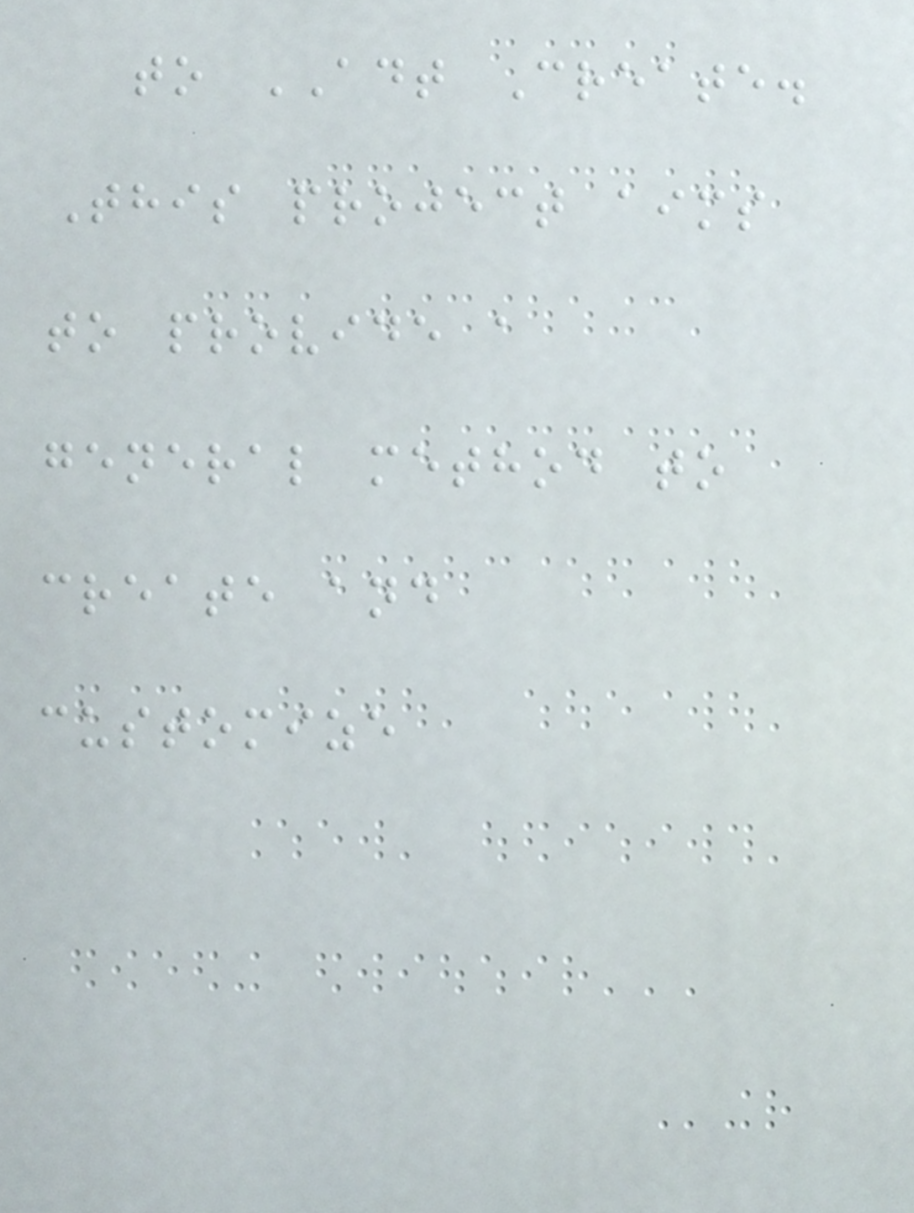to ADT Create.
This project aims
to provide a
general method to
create and
customize
